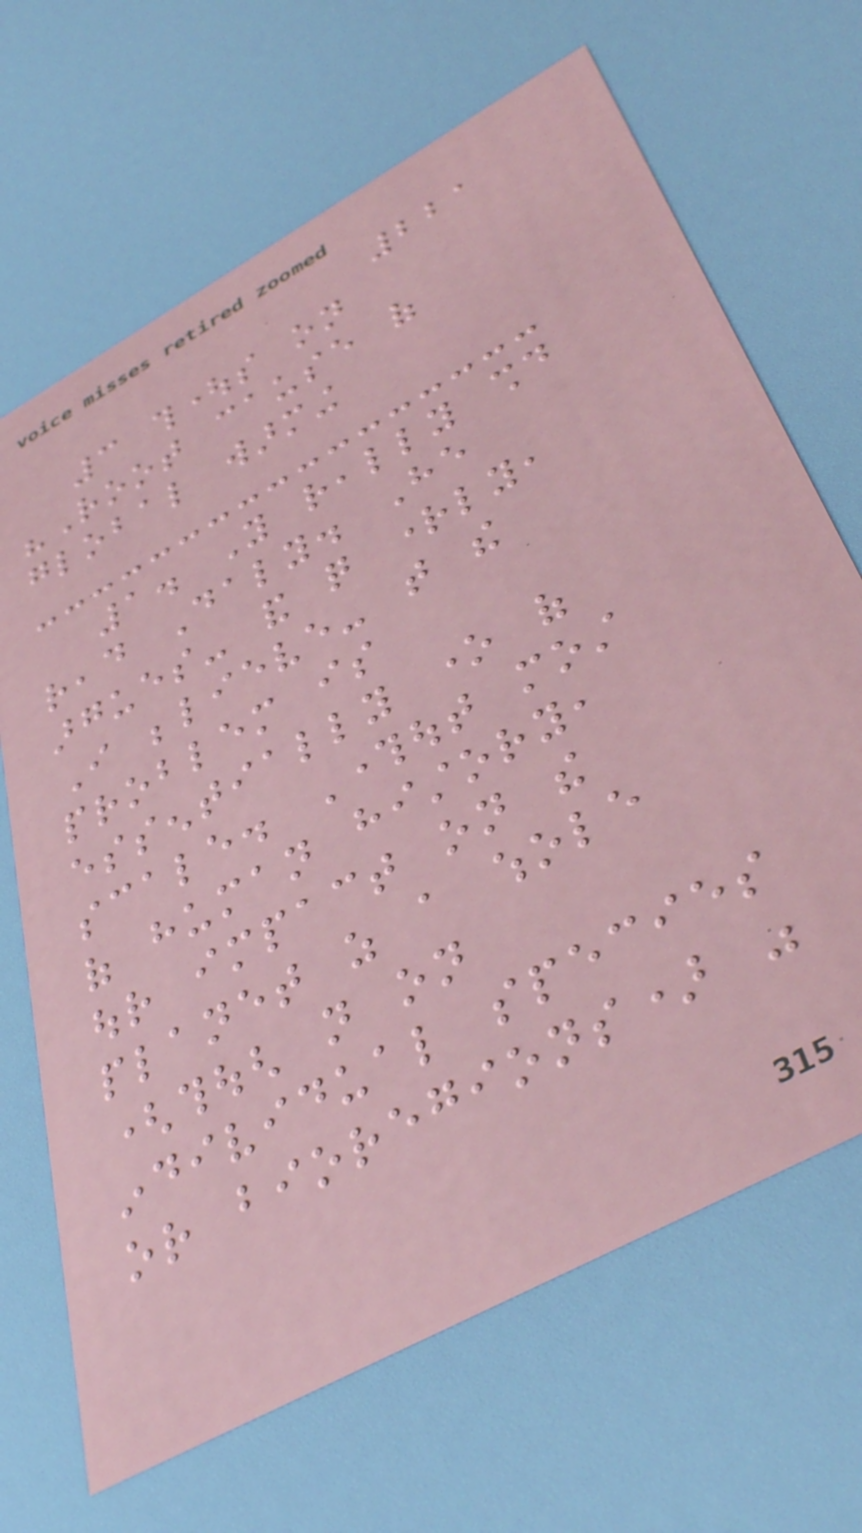221
3 thoughts on
"Root cause of
global warming
1. You really should
read Daly. He
argues- and quite rightly,
I believe- that the
problem is
essentially one of
scale. Throughout most
of human history,
our impact on the
planet as a whole
(though not on
individual species
or bioregions) was
